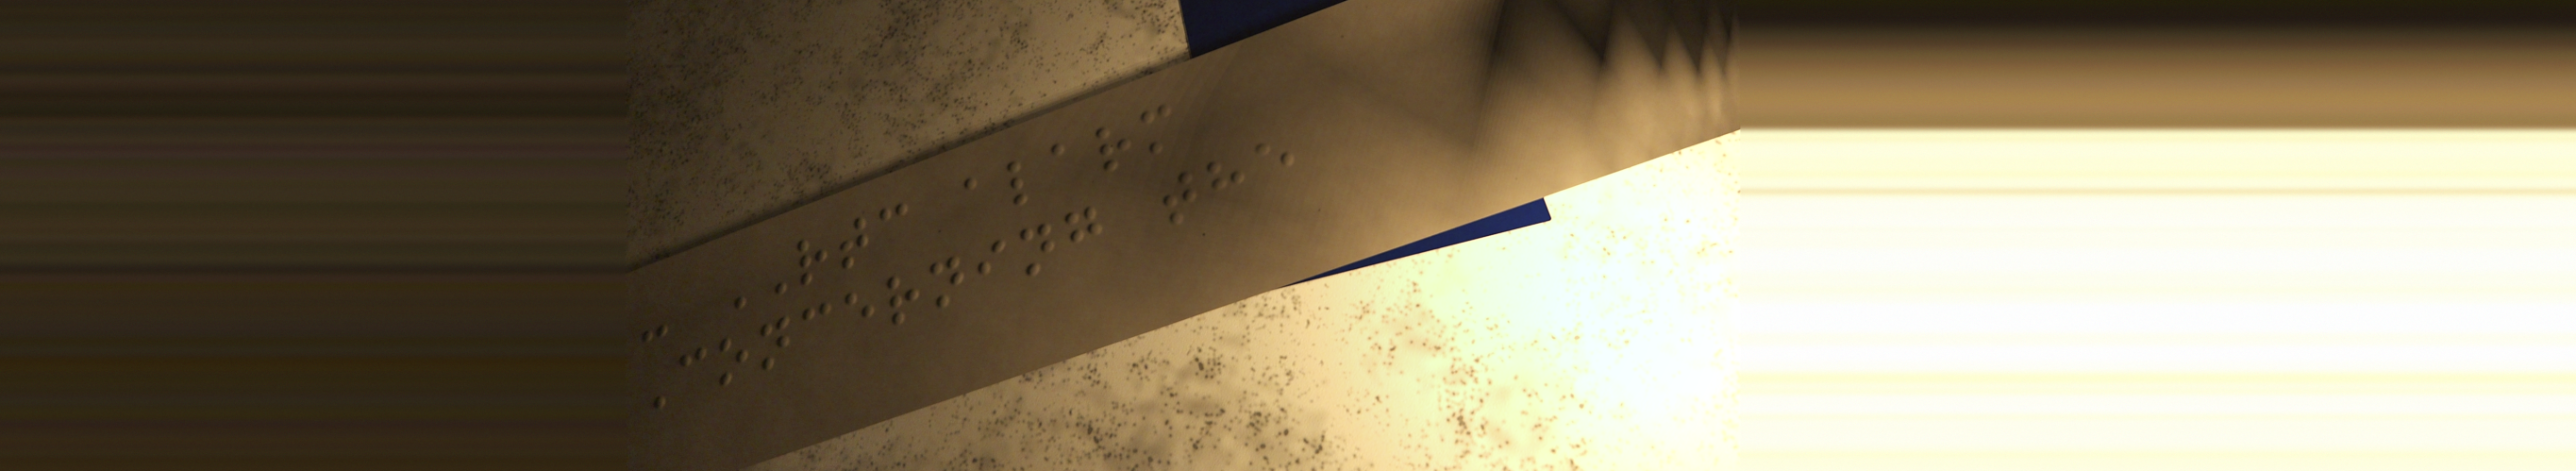- RTC alarm
Concerning the
